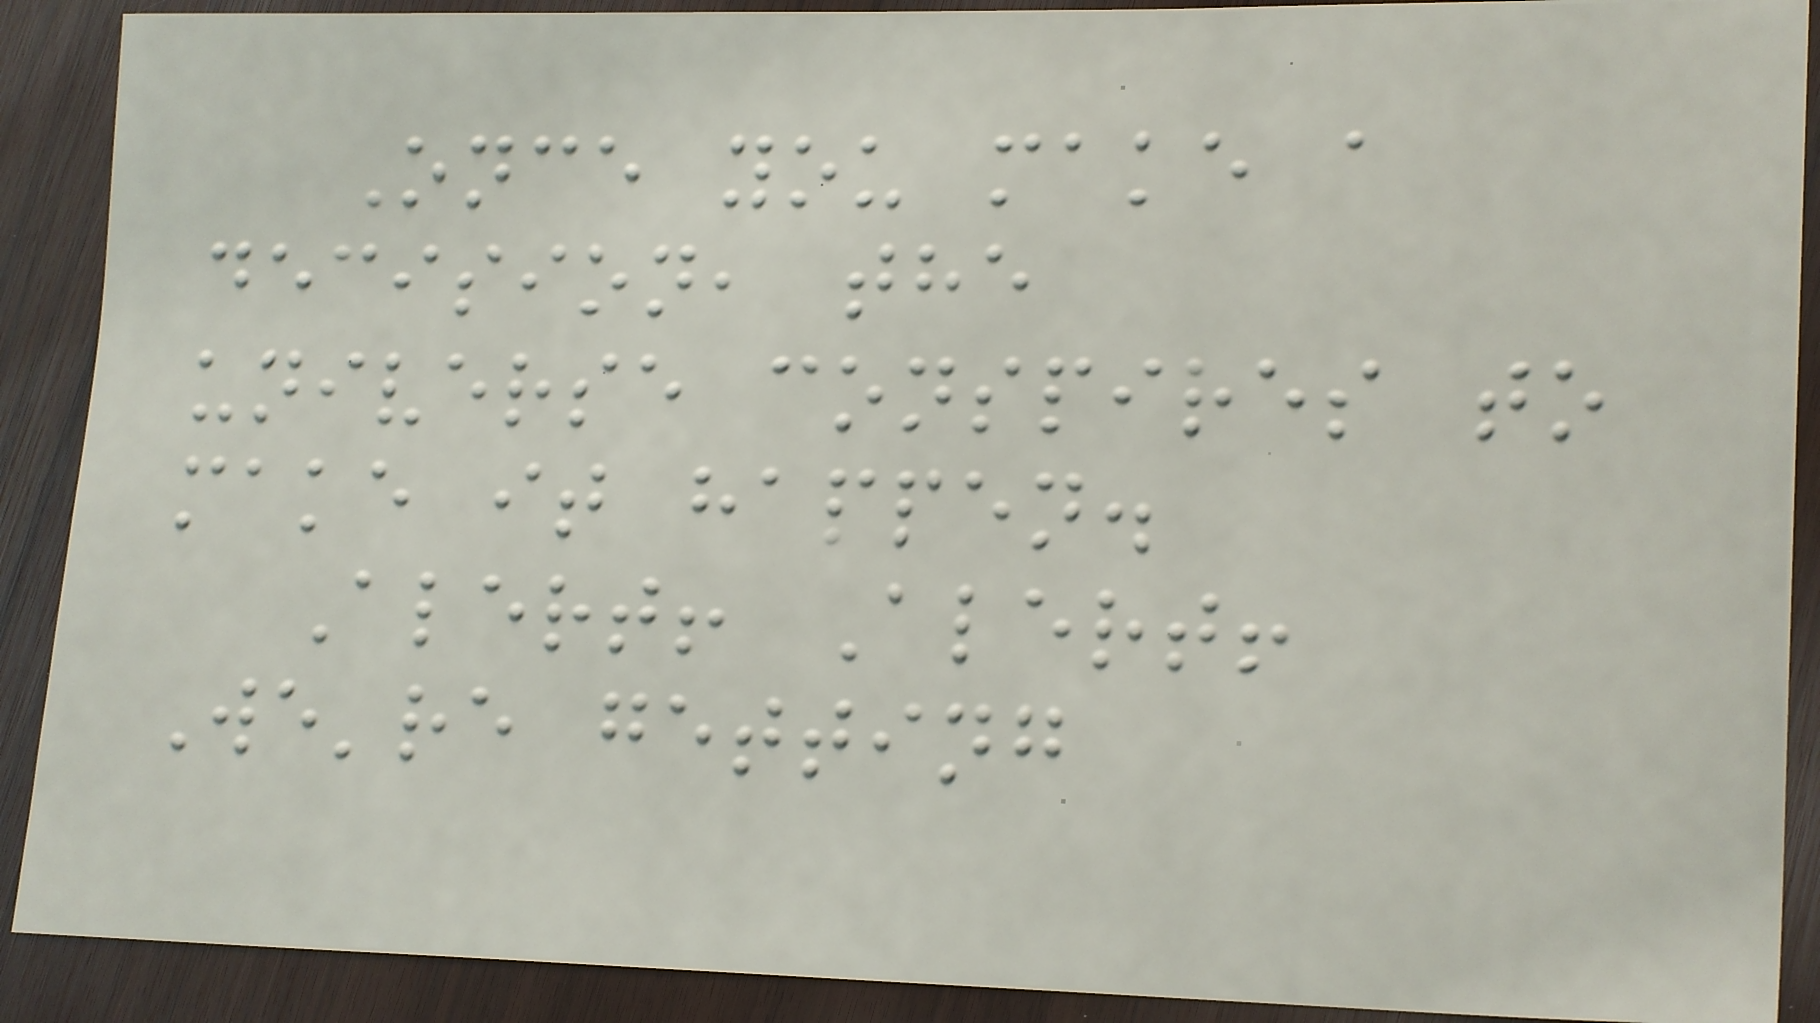Once you make a
decision, the
universe conspires to
make it happen.
Alert! Alert!
We're getting
